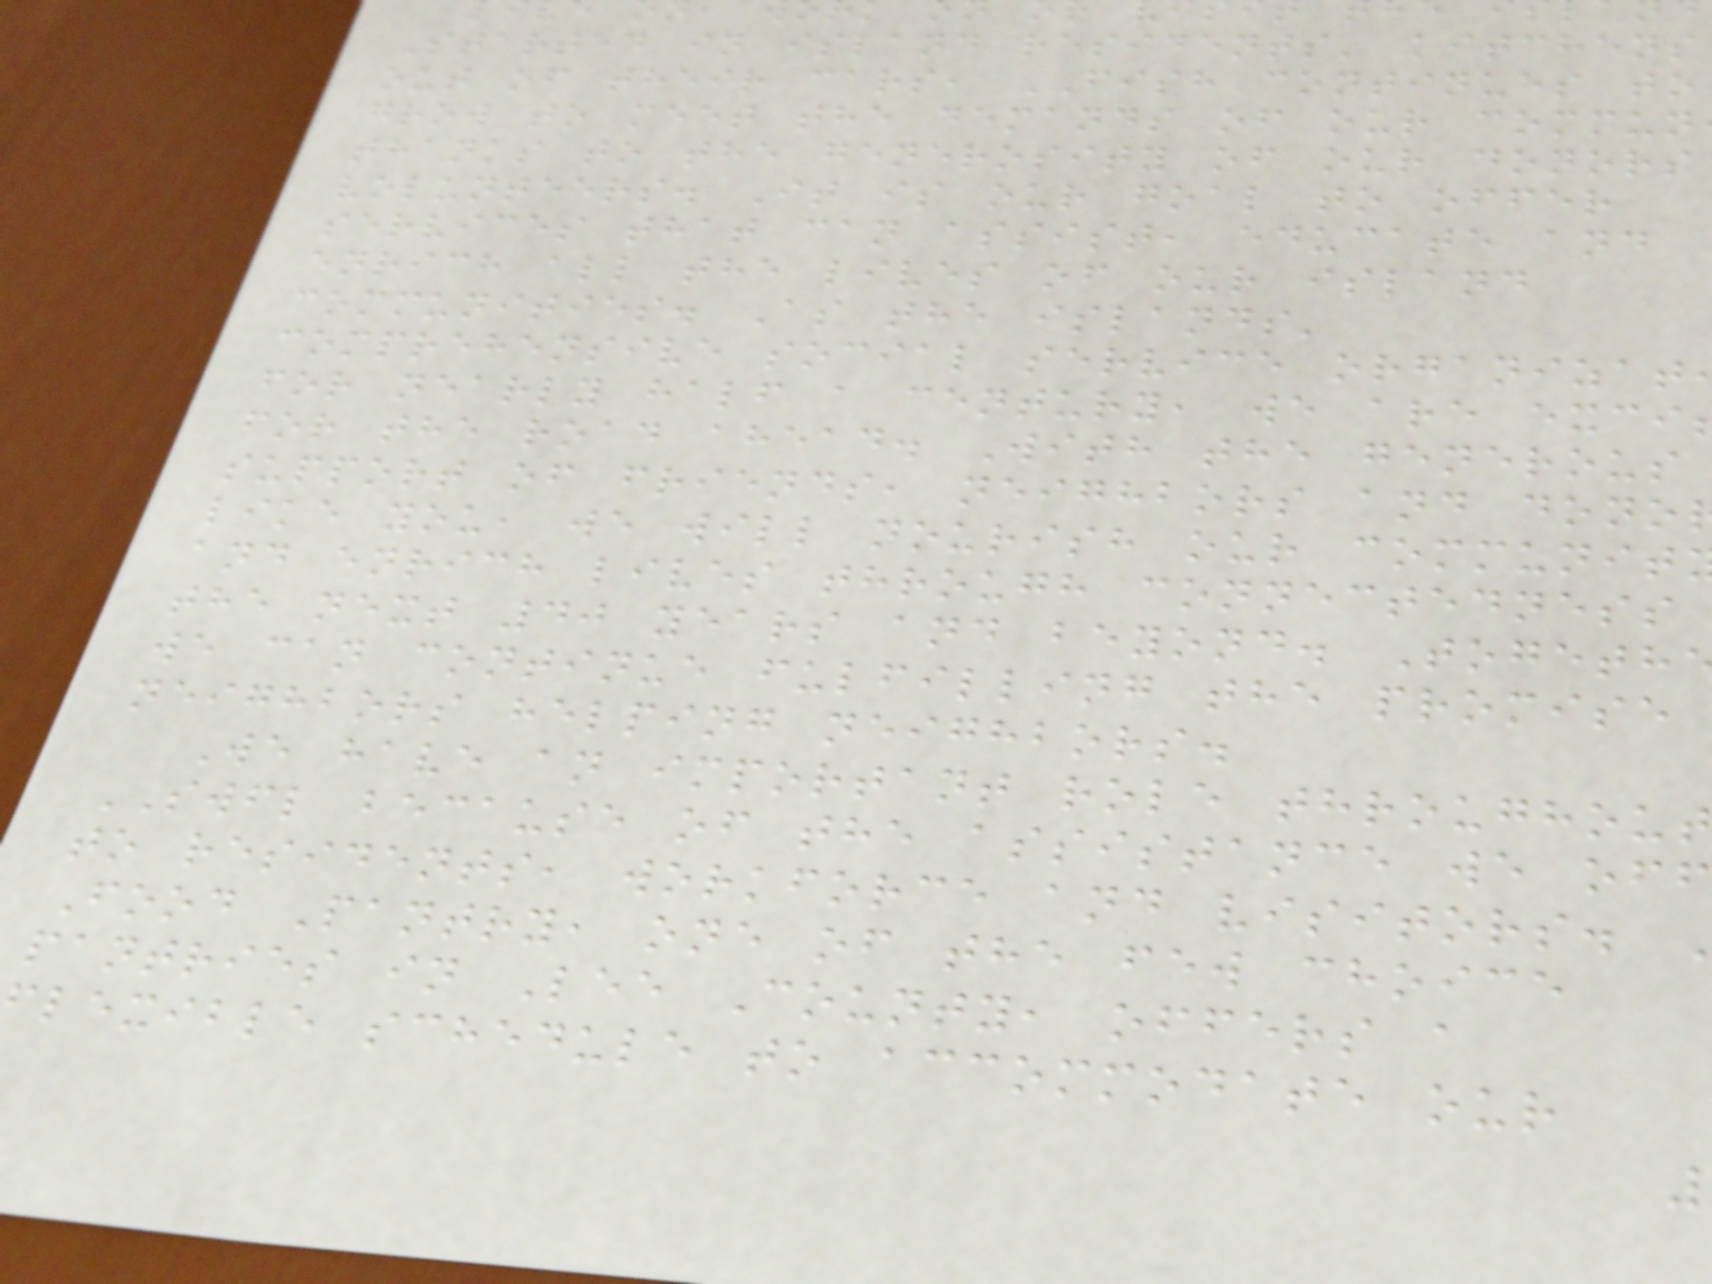Started in island residents' kitchens
out of their cars, FISH continues to
grow to meet the demands of our commun
thanks to the generosity of our donors
volunteers. It is our goal to offer
services that can assist, educate and
enrich all the lives of our island
communities. As the islands'
comprehensive social service organizat
for nearly half a century, we are exci
for the road ahead. With the generous
support of friends, neighbors and dono
like you, we will nourish our communit
and enrich lives through connectedness
the next 40 years and beyond. Togeth
we can continue fulfilling the promise
neighbors helping neighbors.
We have an important role throughout
SWFL because of the assistance we off
to residents, workforce and visitors.
Food Pantry, one of the few choice
pantries in Lee County, offers a
lexible schedule to accommodate our
